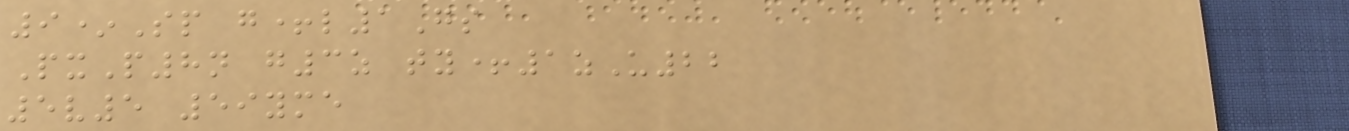9*Sp g+l1Gs
PxP8n g3z ty+1zU22
5v5 59yme
